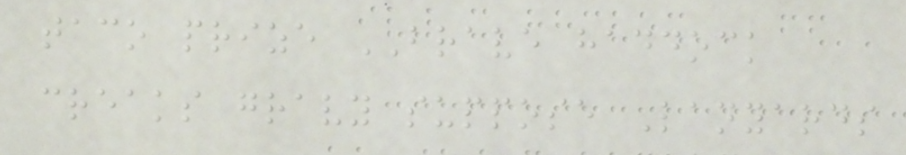taco prize BRAVE haddock
creaks gravy suppose Lanyards
